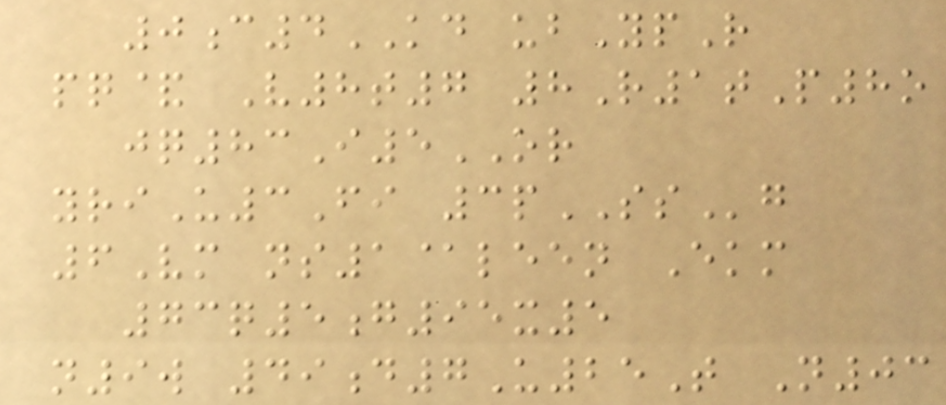0c4KD ubYpR
pq& V8t7 8R1tP8o
jq83I5OR
yriU3Fi 3pSSg
6Vm ns1@leen Ekm
73q5g95x5
n9w 49d7U25T N03
